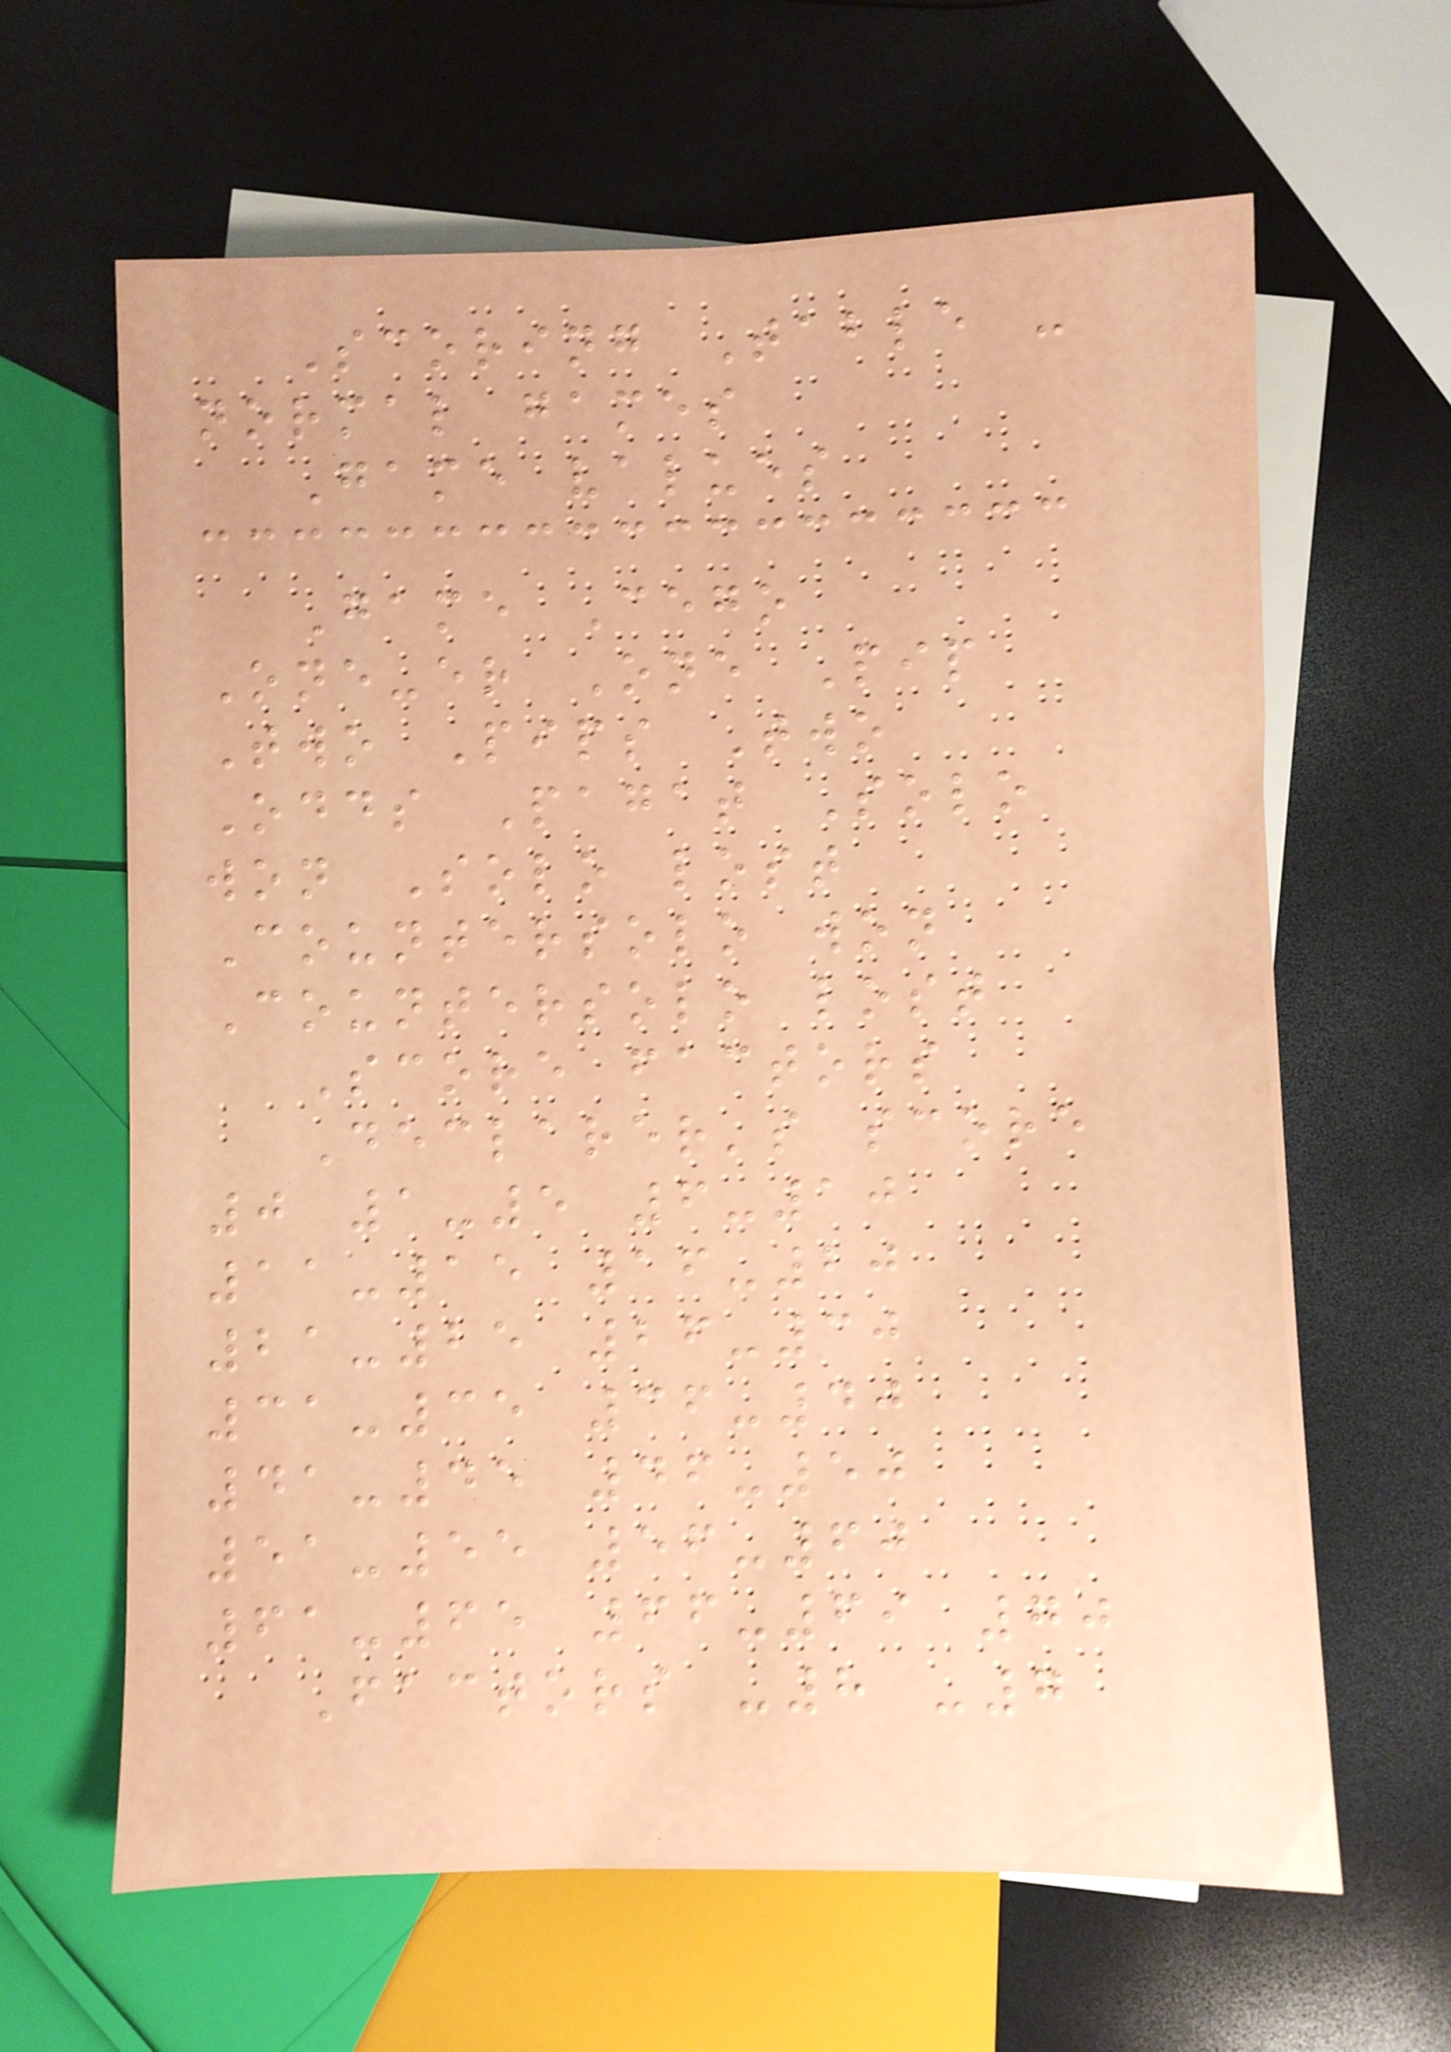Scoring Table -
normal games
Game values
Game Cego
One-er One Pip
Two Pips Two
Odds Pagat Solo
won Solo lost
Countersolo won
Countersolo lost
Score factors
Declarer's score
0 1-5 6-10
11-15 16-20
21-25 26-30
31-35 36-40
41-45 46-50
51-55 56-60
61-65 66-69 70
Factors -8 -7
